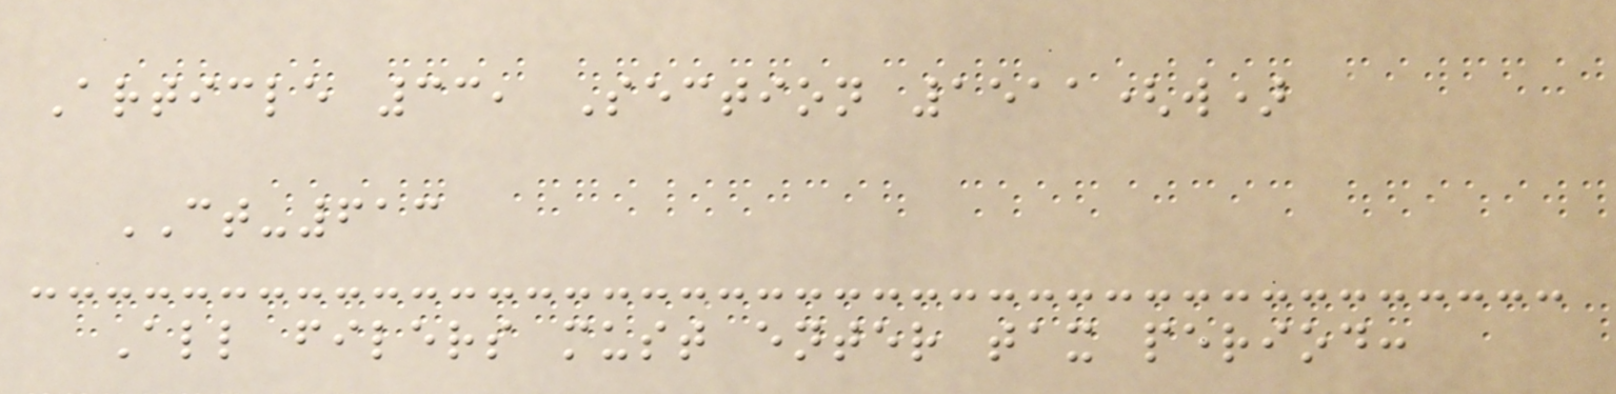Article 33, Section 1511(w)
CT-613
All filers must enter tax period:
